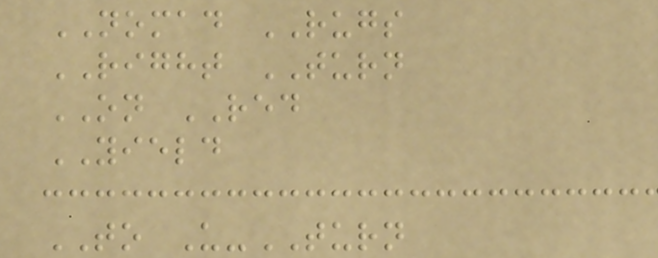NOMAD RUGS
RIGHT TURN
ON RED
YIELD
TO U-TURN
